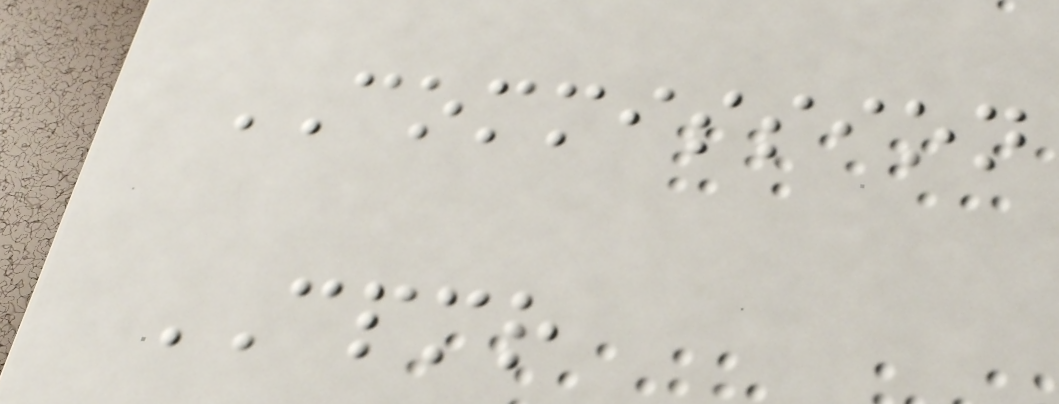COMMISSION
CPMR
